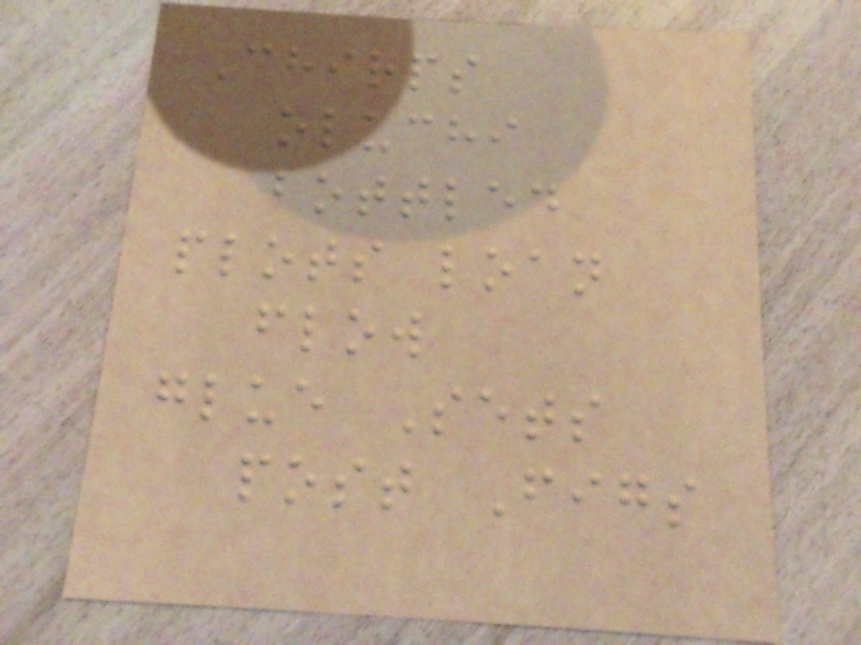Chirps
oluchi
bottled
plots loan
flow
glue Sets
post Figs
